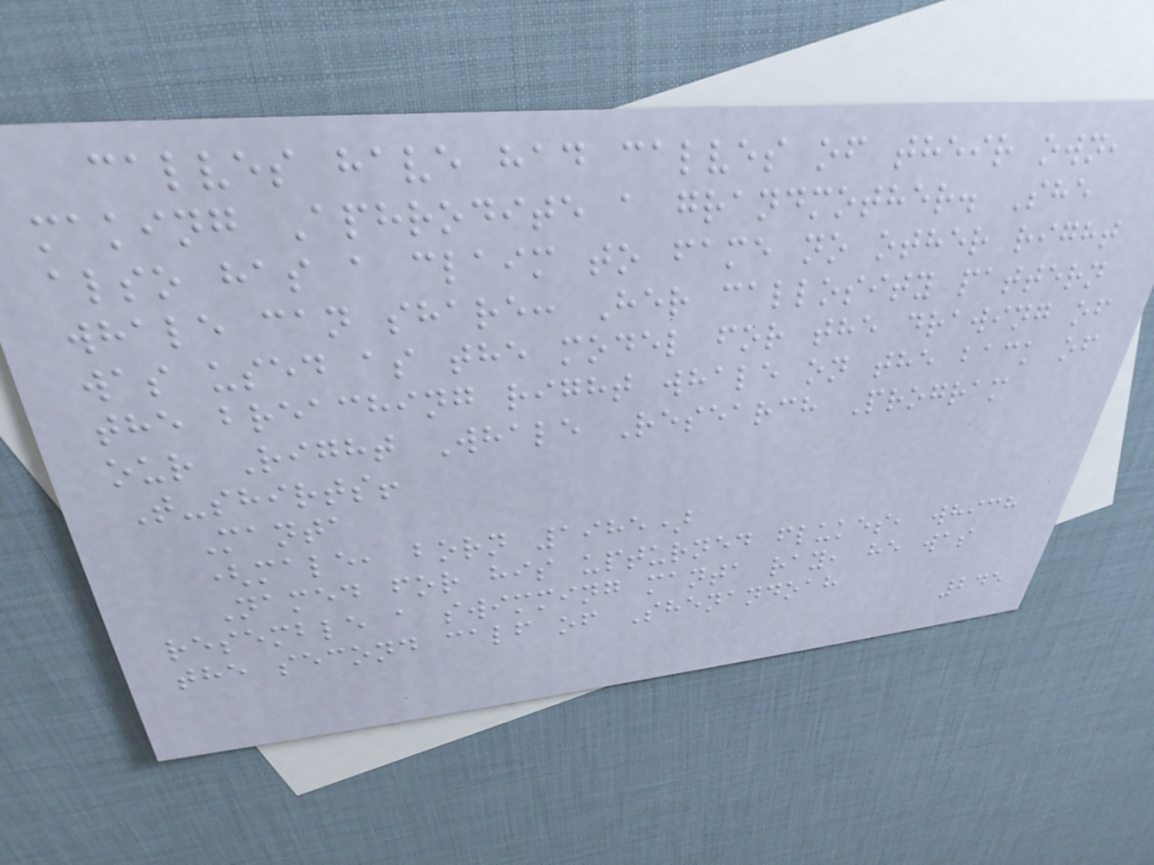calves have had calves of their own,
making Aphrodite a grandmother. She
also has a claim to fame no other right
whale can share: Her callosity pattern
was used as the model for the drawing of
the breaching right whale on the back of
our Right Whale Research Program
T-shirts!
Manta
(male, born 1985)
Named for his upturned flukes, which
resemble a swimming manta ray, he was
the second calf of Shenandoah
245
